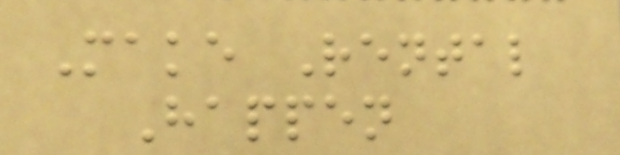Make Rental
Happen
